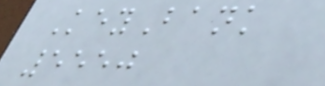KeyBank
5550
